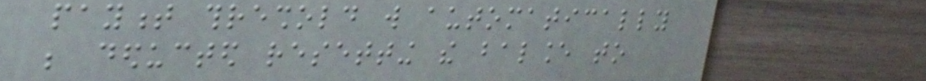payment threshold will automatically
be deducted resetting the balance to
